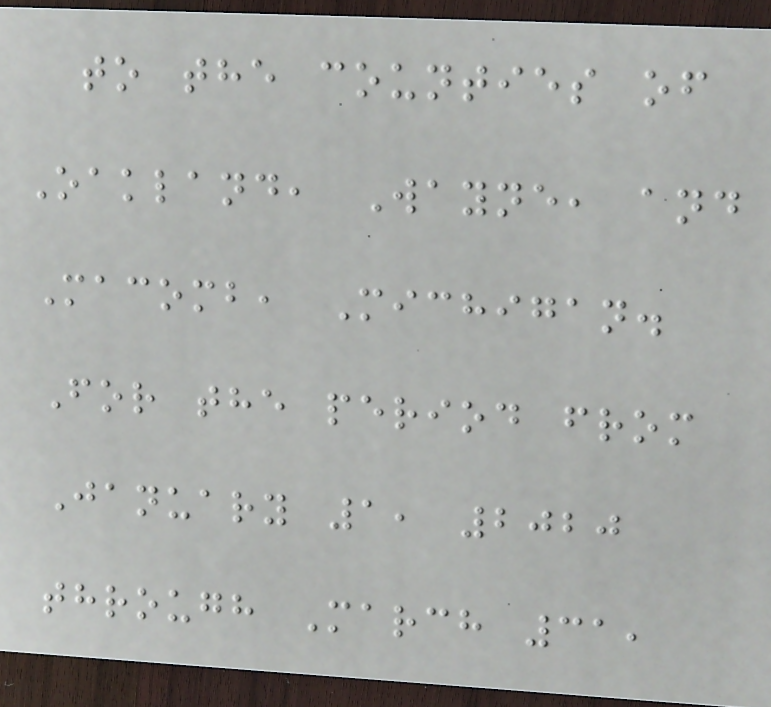to the counties of
Oakland, Wayne, and
Macomb, Michigan.
For the period from
January 1, 2020
through March 31,
